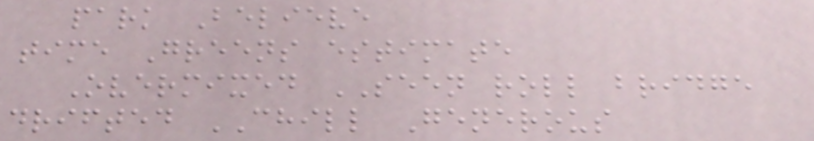park Believe
time Greens estimate
Overmixed SEEN roll bridge
drifted CHILL Generous
